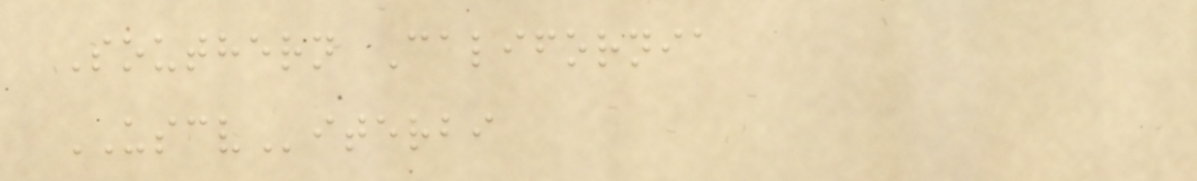Southern California
USCViterbi
